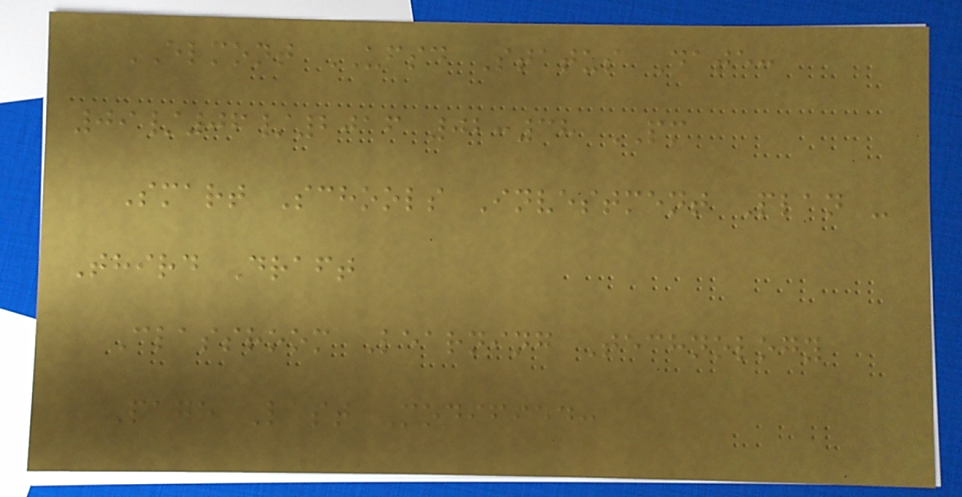ELMONT UFSD Status Date:
09/06/2016 02:38 PM
Smart Schools Investment Plan -
Third Draft
Classroom Learning Technology
Page Last Modified:
